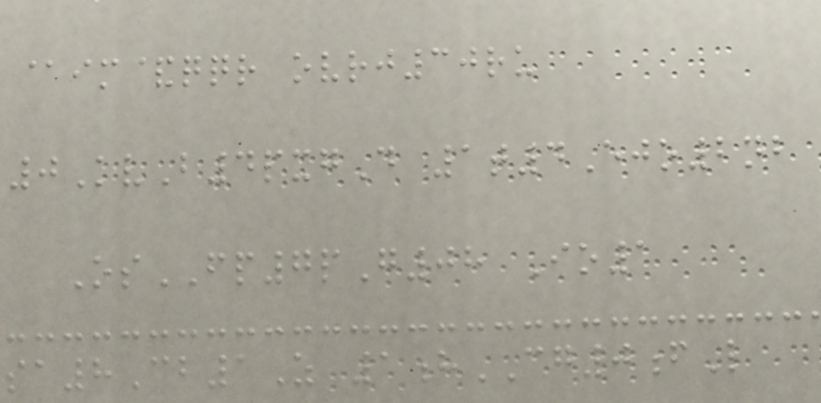@im&qqr ovrj30ru
0KvB4pxgD 1t4Ejo2nb
OsFP7pG08 Io1
sa8Cb1Z 1hCG0fL
